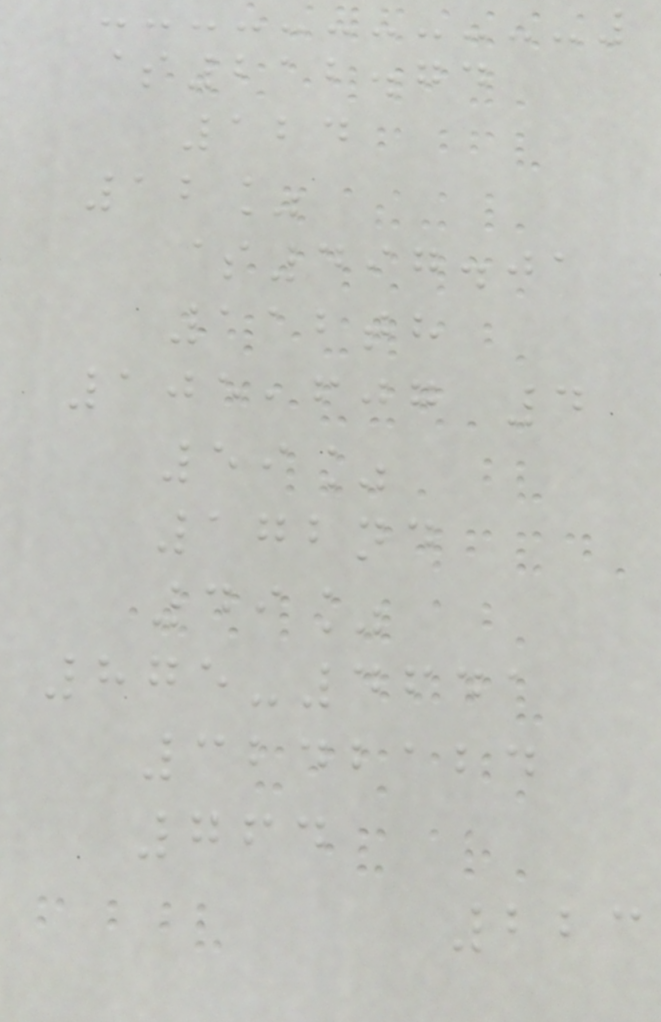$212.74
124
12%
$497.01
112th
105,607 4
59%
172nd
49%
875-4641
3242124
764
223
